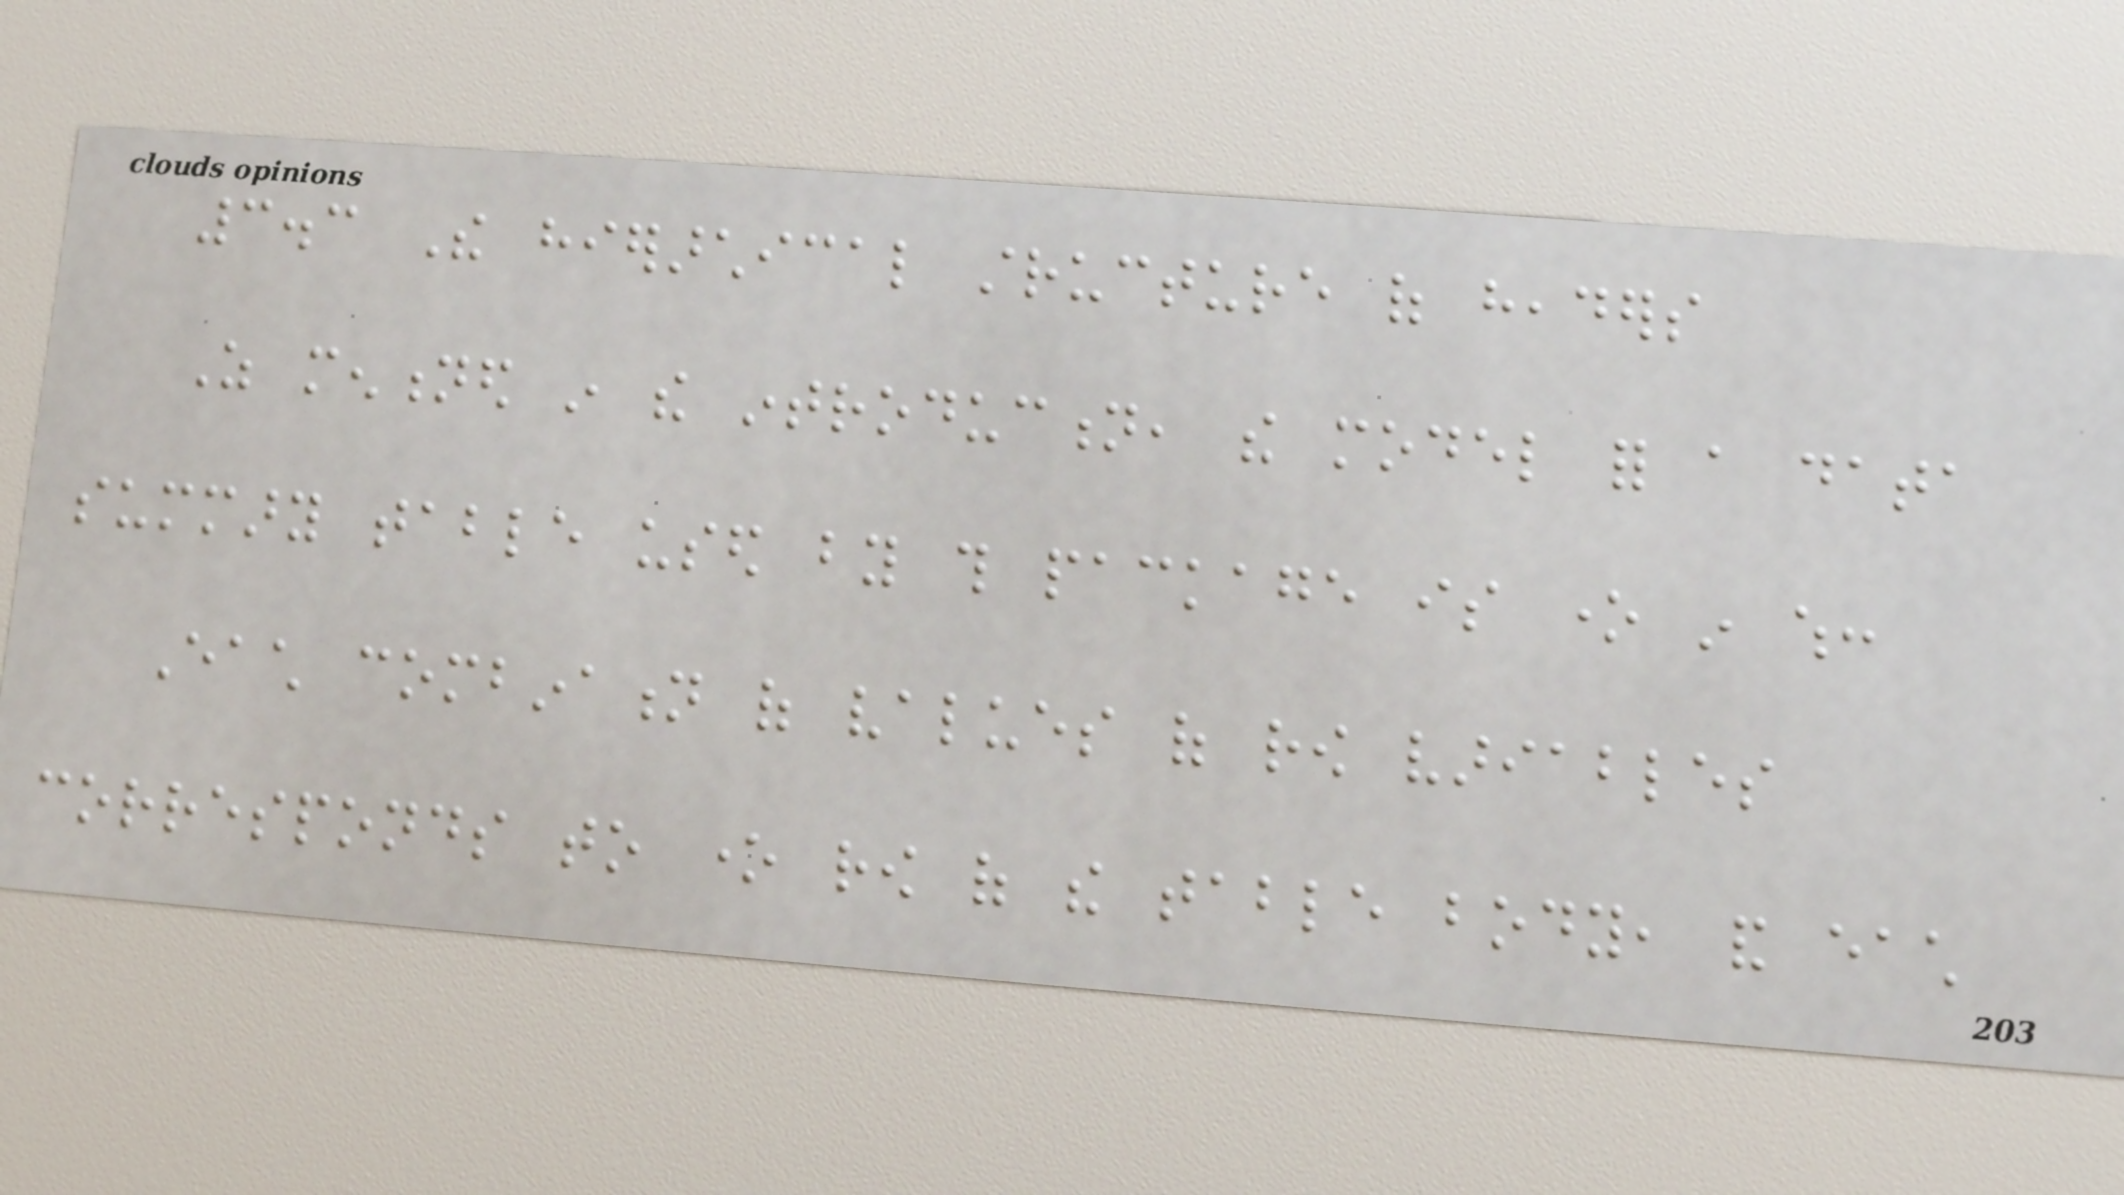3.3 The hierarchical structure of headers
As mentioned in the introduction, the model for a data
summary table used by this package is one in which:
Each combination of values of row variables
corresponds to one row of the table body, and each
